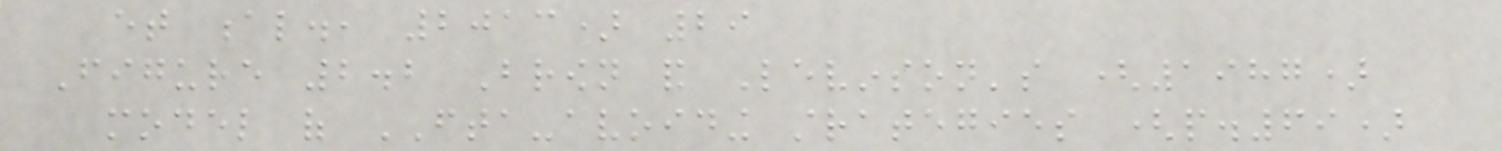et al., 2013) 29
Figure 2.2 Brown and Levinson's (1987)
model of FTA-avoiding strategies (p.69)
